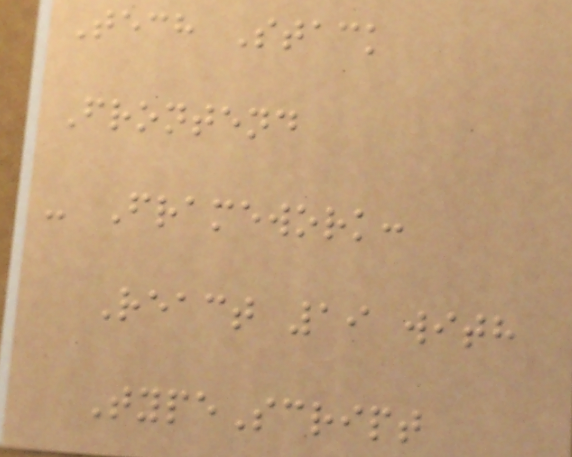Tech Stack
Frontend
- Framework:
React 19 with
TypeScript
